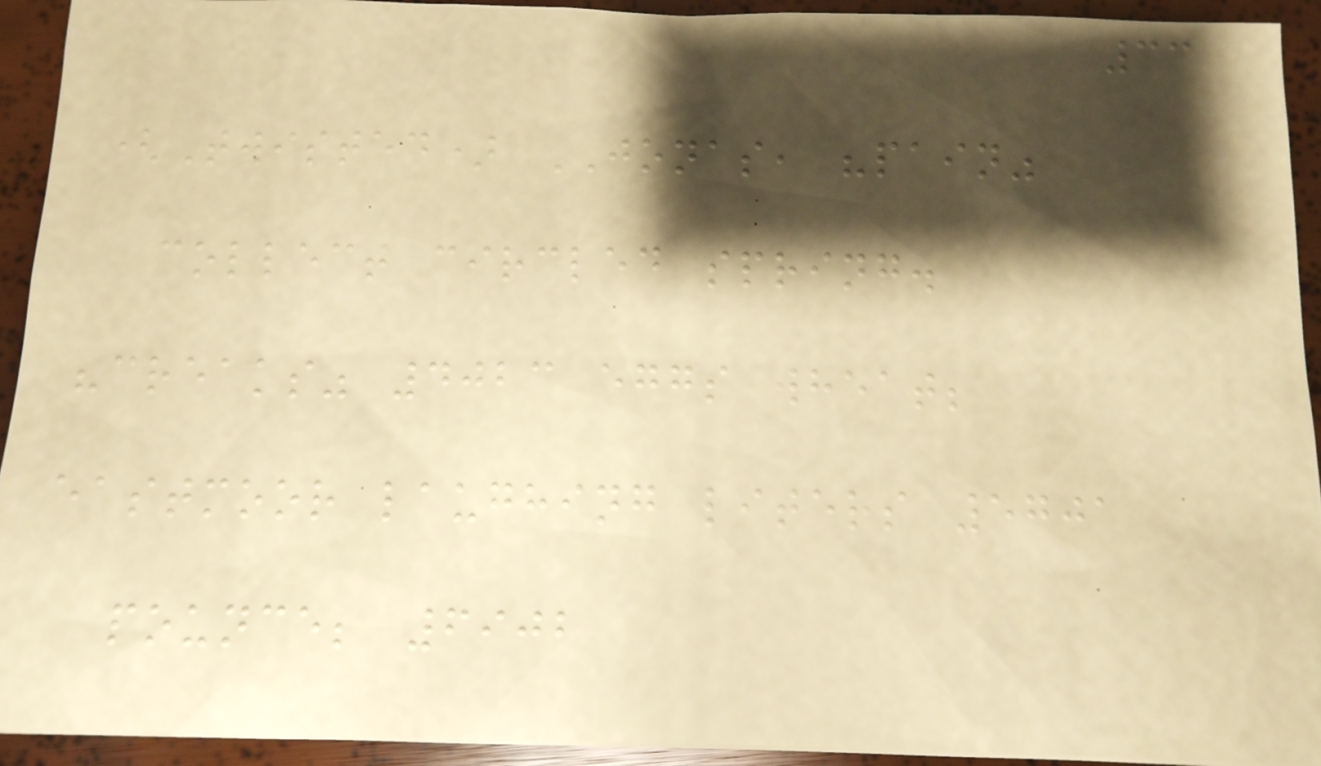33
(Twisted) JONAS, "pain"
collect circled spring.
"creaks" 4023 eggs wheat;
eastmoor laughing liters 5701
pounce; 6902
